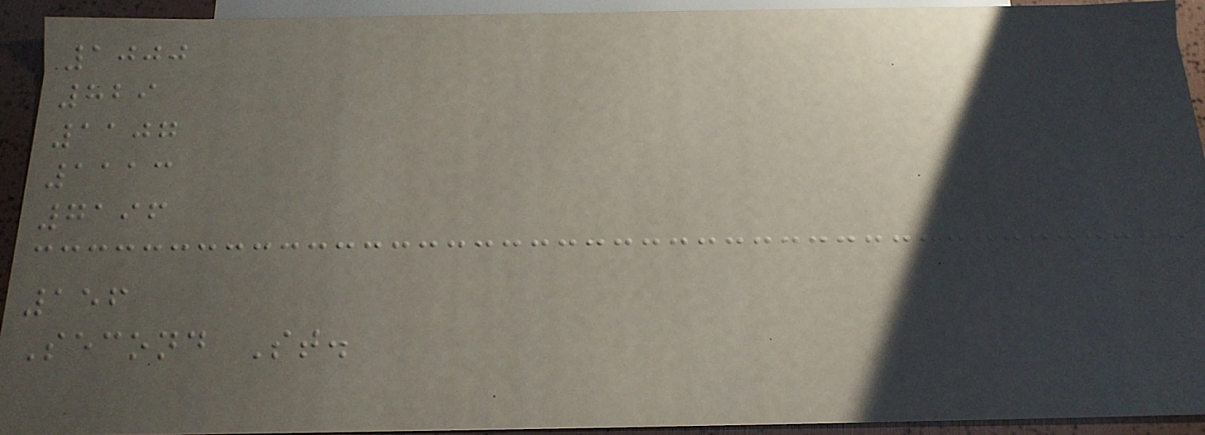1000
829
1107
1113
7196
156
Second St.
